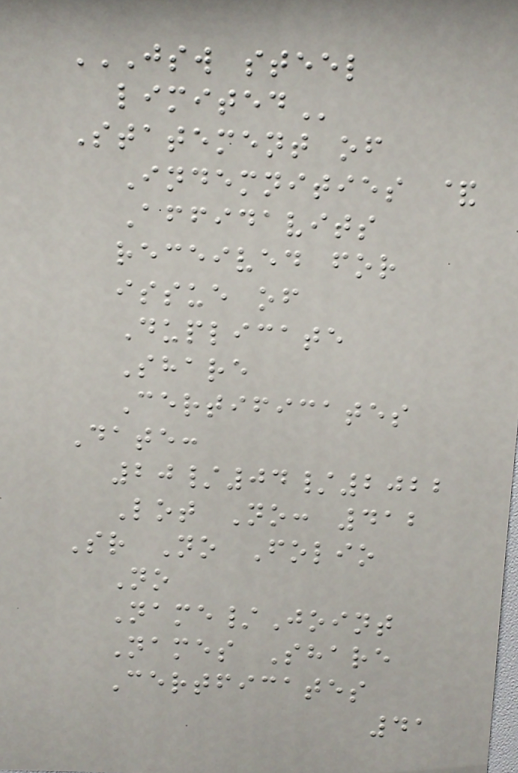JSW STEEL
LIMITED
Statement of
Indemnities &
Affidavits
received for
issue of
Duplicate
Share
Certificates
Date:
20/04/2022
Lot No: 412
Sr No Folio
No
Name/Joint
Names Share
Certficates
41
